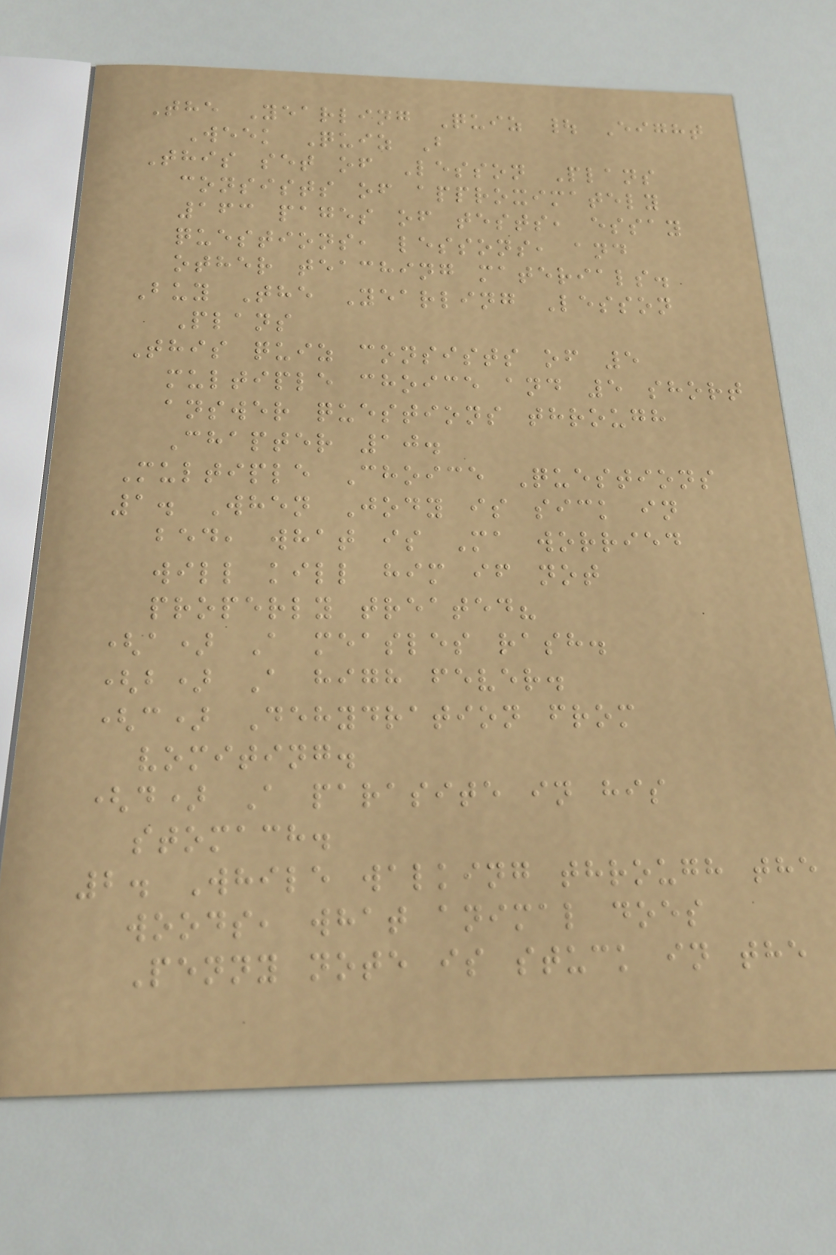The Yearling Quiz | Eight
Week Quiz B
This set of Lesson Plans
consists of approximately
163 pages of tests, essay
questions, lessons, and
other teaching materials.
Buy The Yearling Lesson
Plans
This quiz consists of 5
multiple choice and 5 short
answer questions through
Chapter 10.
Multiple Choice Questions
1. When Jody is sick in
bed, what is Ma worried
will kill him if not
properly treated?
(a) A measles rash.
(b) A high fever.
(c) Dehydration from
vomiting.
(d) A parasite in his
stomach.
2. While walking through the
woods, what animal does
Penny note is stuck in the
